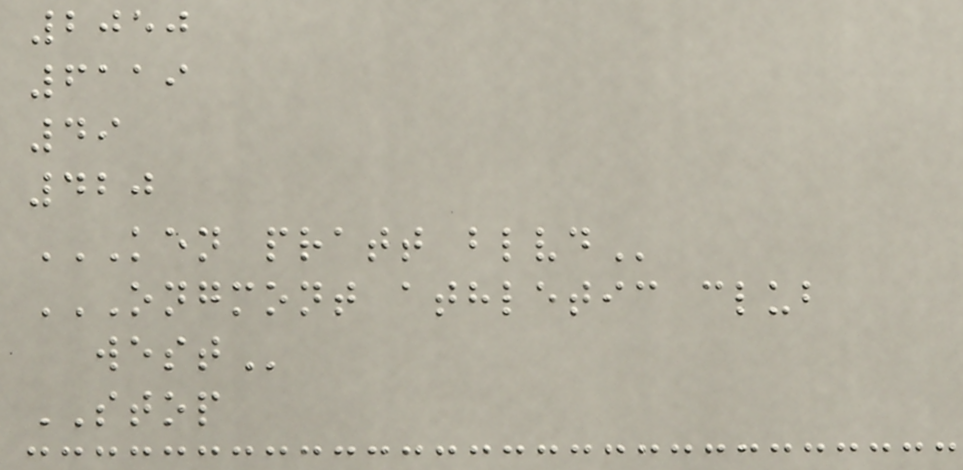2050
6119
49
420
KEN PRATT BLVD
ONGMONT ATHLETIC CLUB
WEST
STOP
